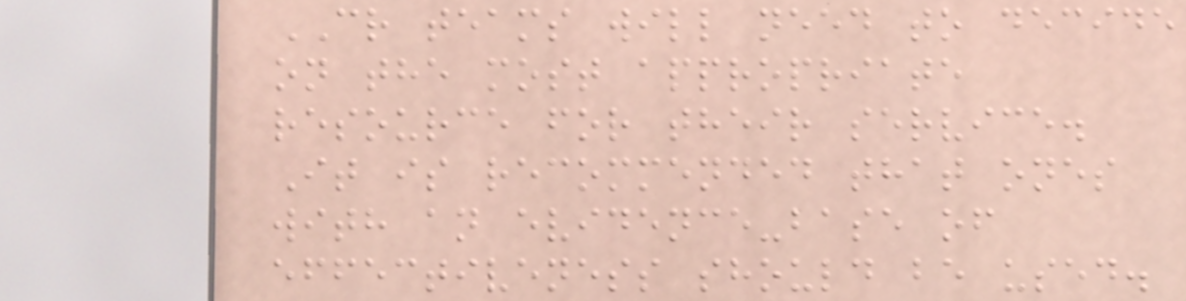CR teams will need to decide
on the most appropriate
resource for their service.
It is recommended that ones
with an evidence-base of
effectiveness should be used.
